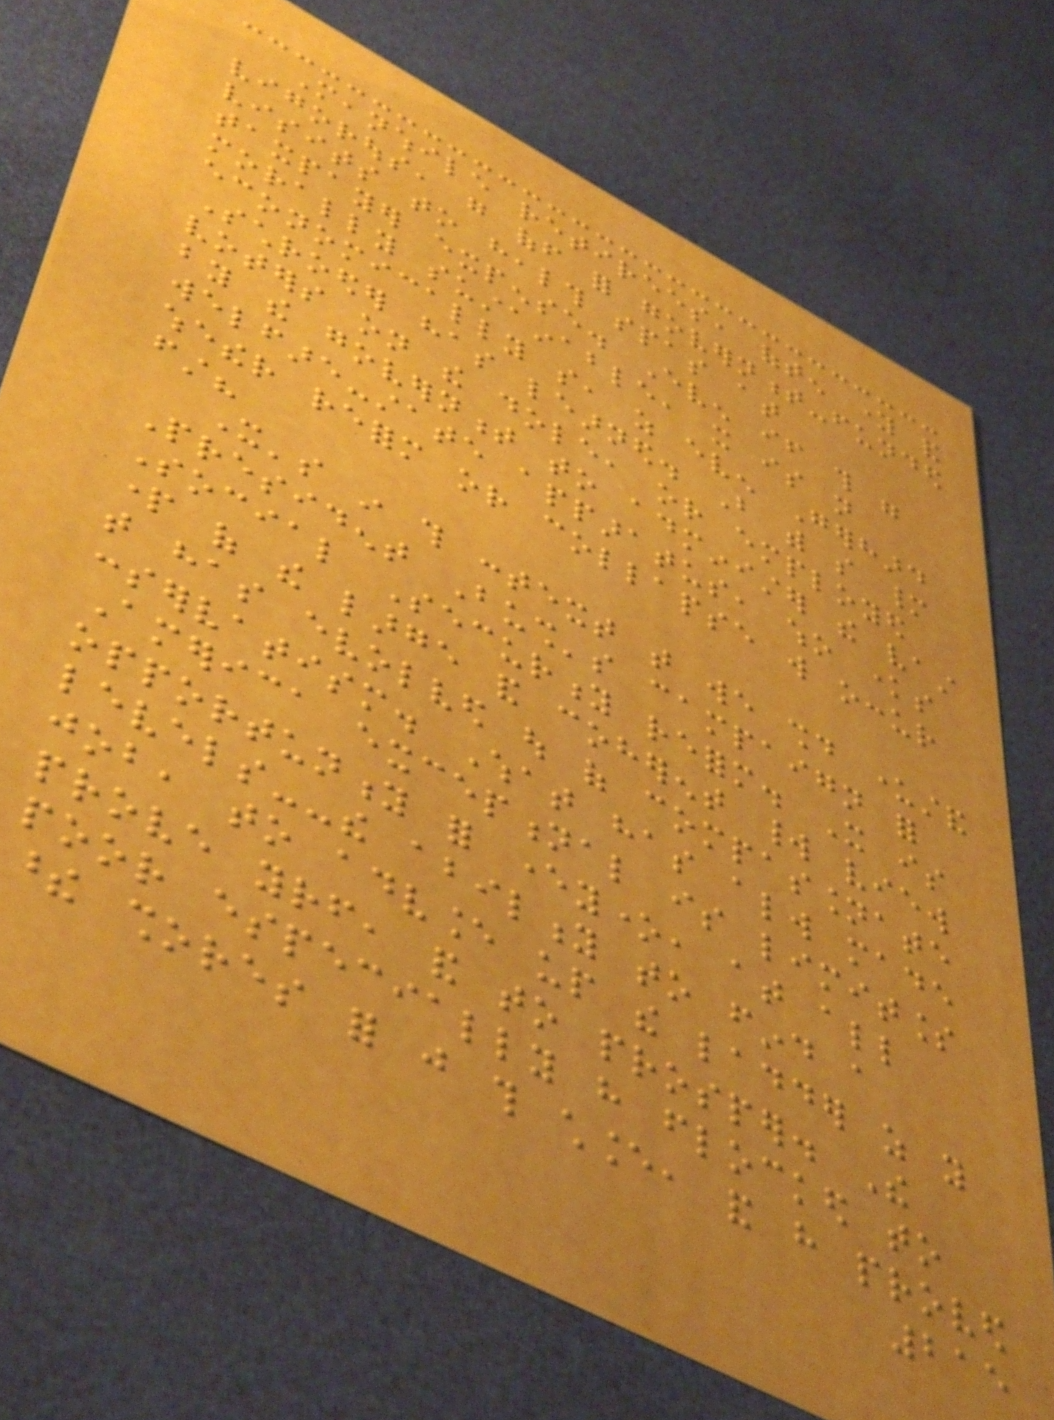Meanwhile retirees, often young and
vigorous, go off for government-funded
visits to health spas at
taxpayer expense. Even if this were
morally sustainable, it is not
economically so, as even Gerhard
Schroeder has learned. But with so many
voters on the dole, or employed
by the government to administer the vast
welfare-state apparatus, who knows
whether reform or collapse will occur
first?
It's in this context that we should understand
President Bush's campaign for
Social Security reform. It is
part of the large and coherent world view
that has evolved out of compassionate
conservatism. What has always made
America exceptional is limitless
opportunity for everyone, at all
levels--the ability to find a
job, to advance up the ladder as you
prove yourself, and to prosper. The
poor especially have flocked to
these shores for just this chance, and have proved
215
